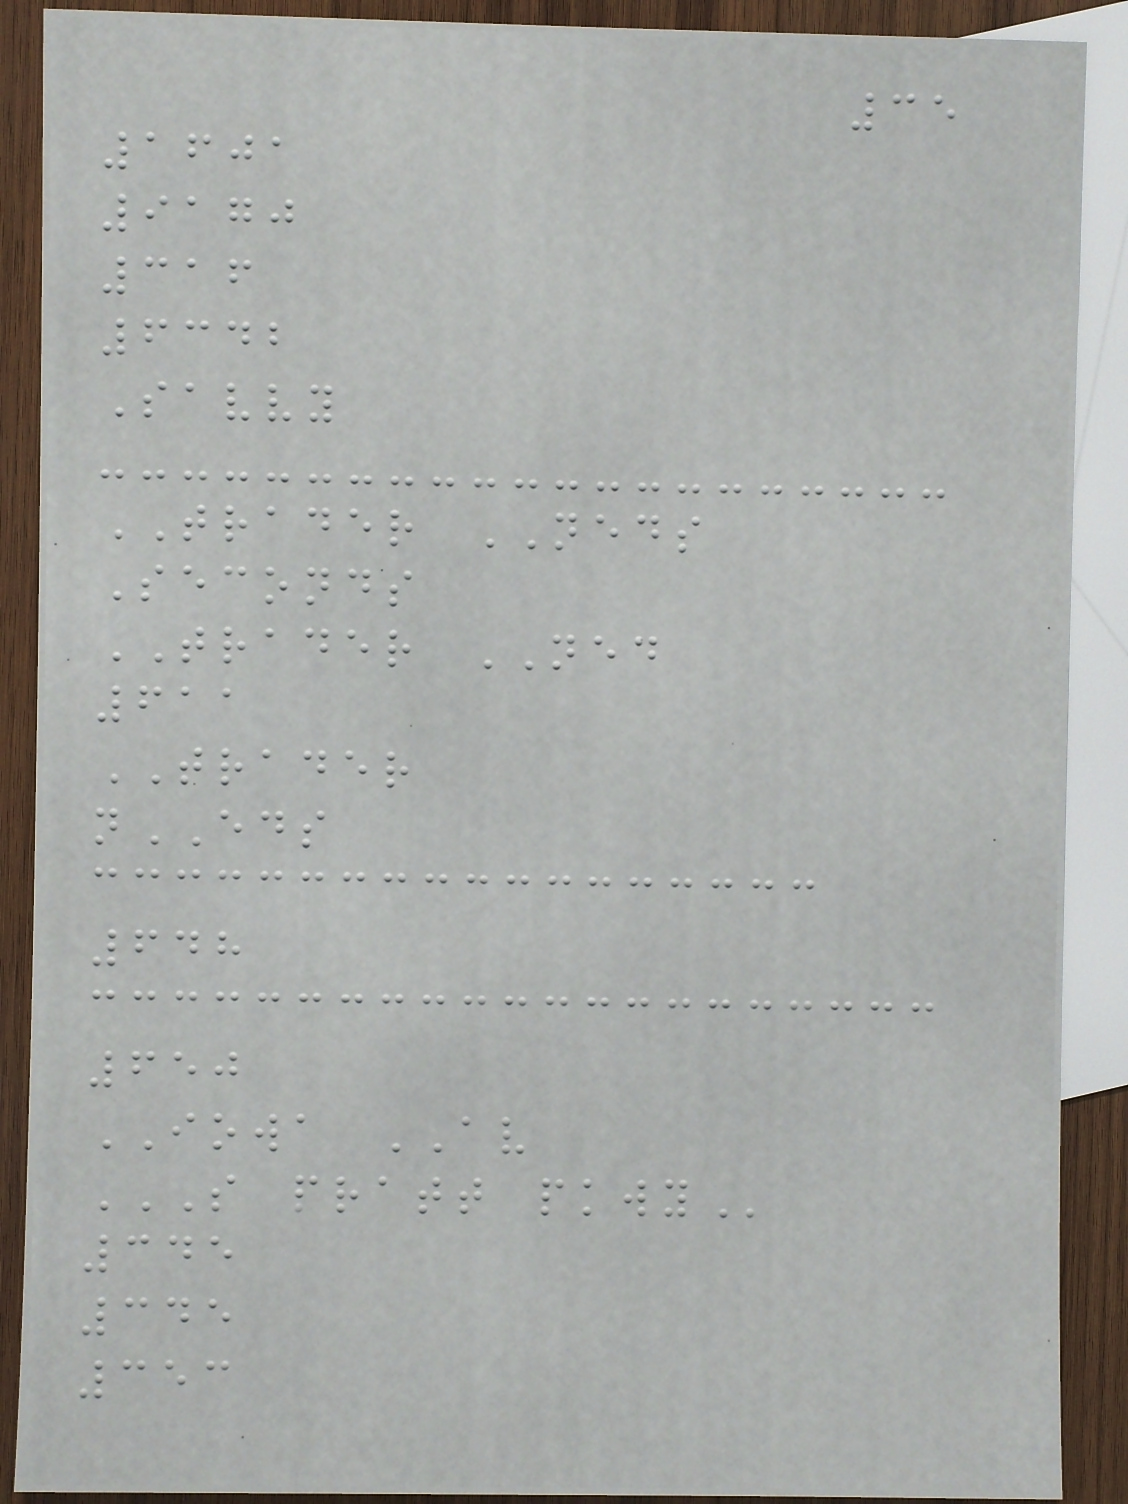35
1601
9170
316
6342
Savvy
TRADER NEDS
Seconds
TRADER NED
611
TRADER
nEDS
648
650
IOWA AV
S PRATT PKWY
345
345
353
